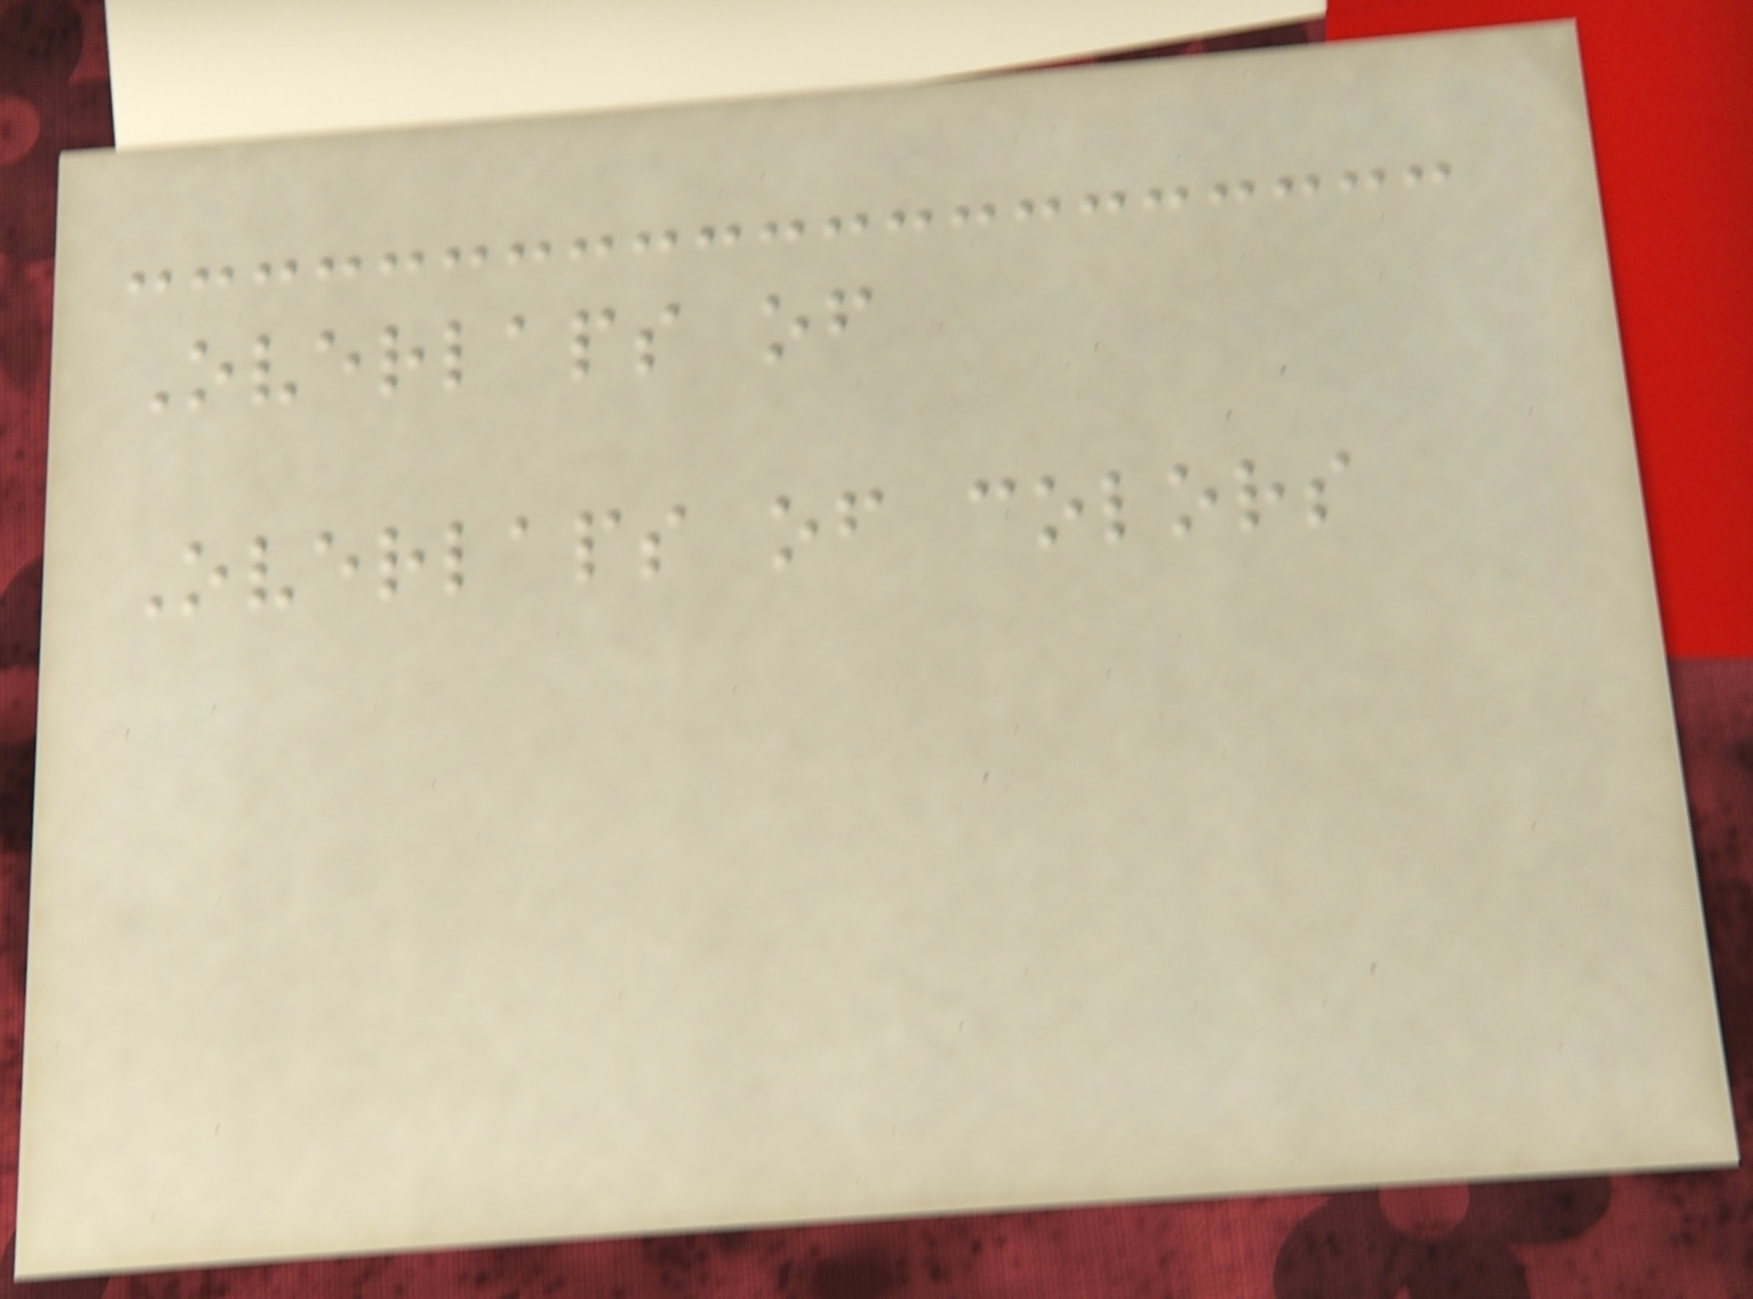Overlaps of
Overlaps of colors
